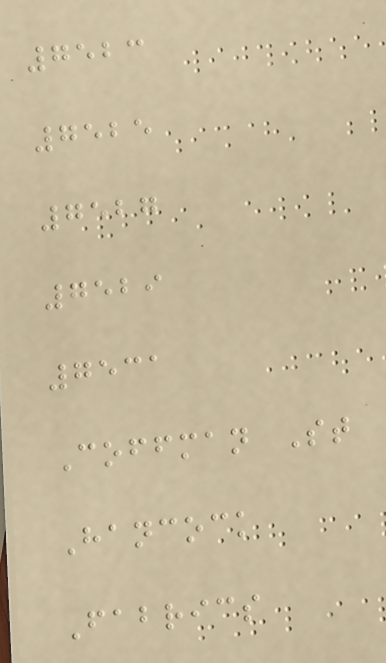7523
7525
7527
7529
7531
Coffman St
Hancock
Fabrics
